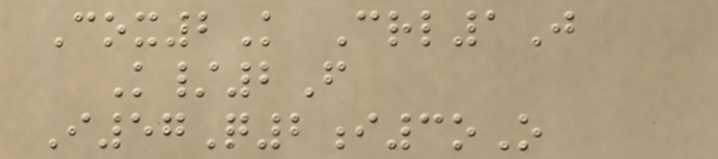Cox2K Crl1J
K/2F
I57Q2i3oO
